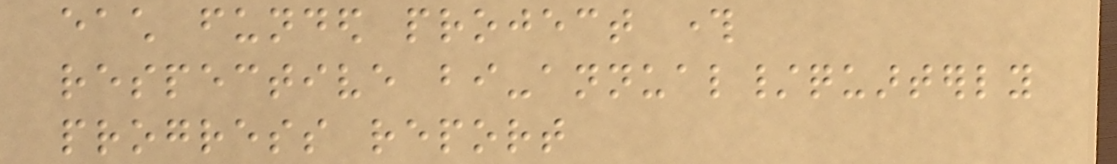each funded project through
respective bi-annual/quarterly
progress report
